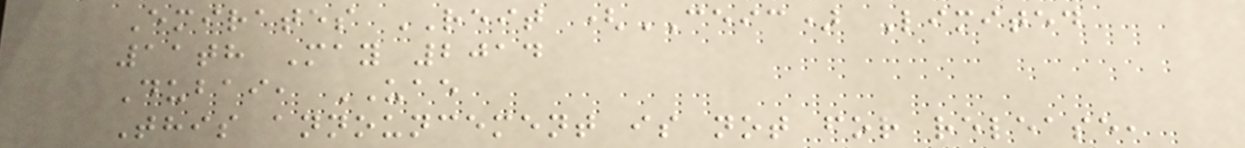Emirates REIT (CEIC) Limited
11th May 2014
Dubai, UAE
This announcement is not for release,
